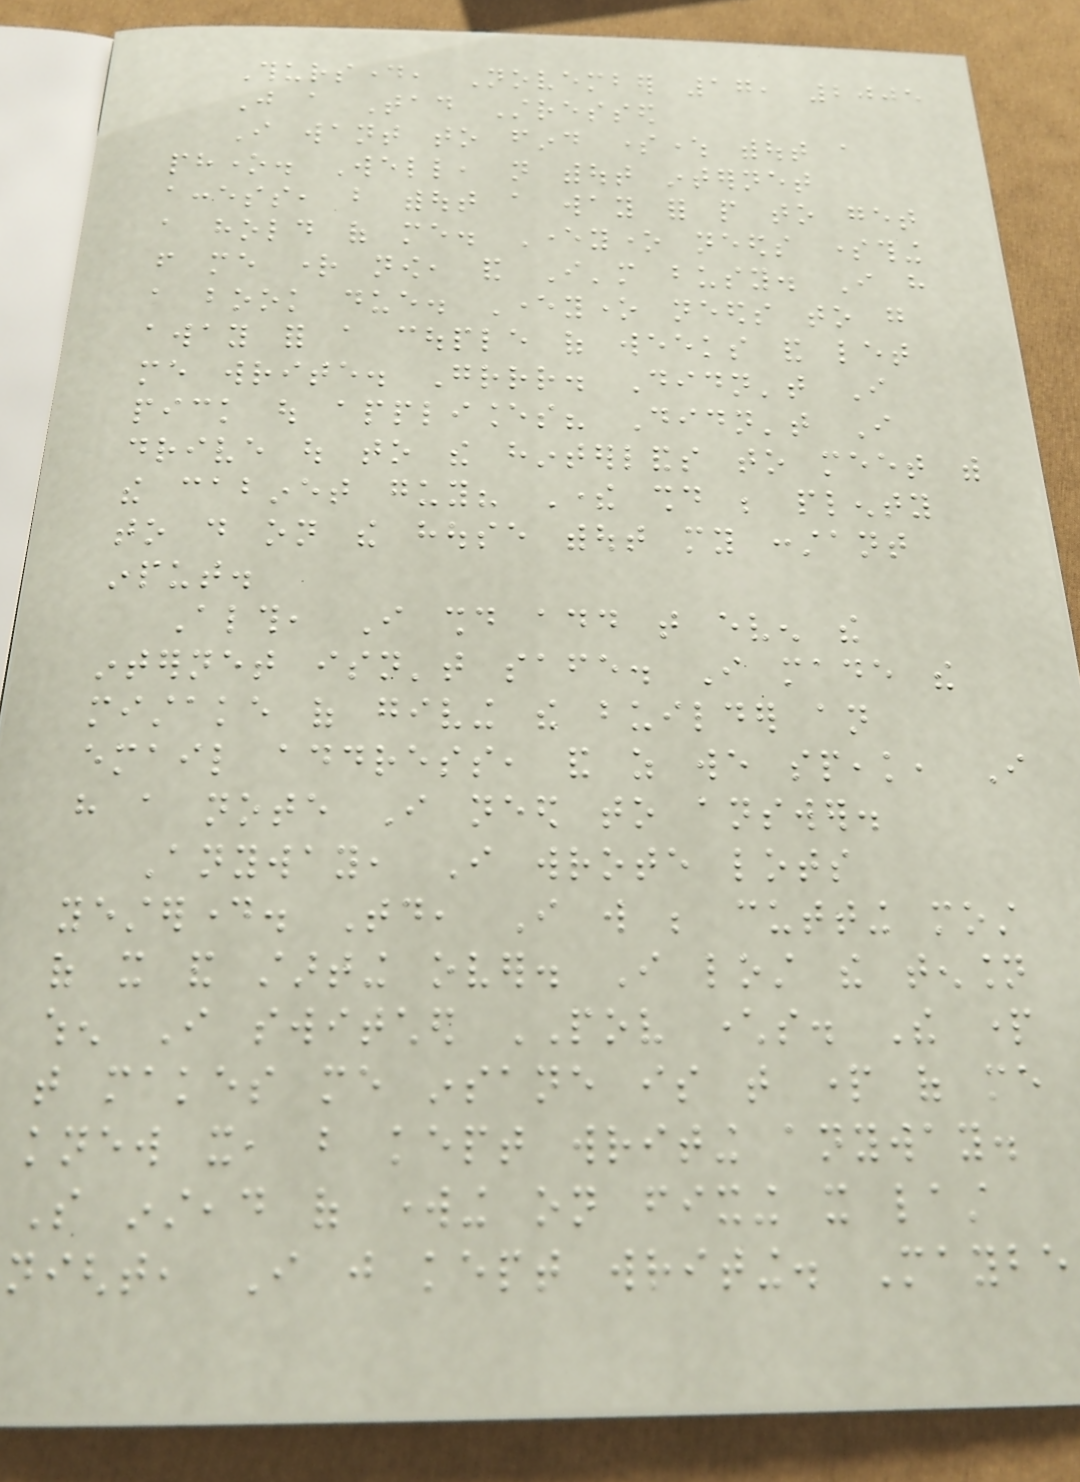Thursday, November 17, 2005
Just a Tad Stressed
I want to find somewhere without a
phone. Well, not without internet
access, but without a way for people to get
a hold of me. Everyone needs something
from me right now, and I'm busy. I have
a book due. Everyone needs to go
away for a couple of weeks and let
me write. Grrr. Didn't I
pick out appliances? Didn't I
drive out to the hinterlands to meet with
the cabinet guy? There should be plenty
to do on the house without my constant
input.
Although, I should add that even the
internet isn't safe. I made the
mistake of giving the builder an
email address, and as we speak, I
have a note I need to answer.
Anyway, I wrote lots
yesterday. Today, I will be cutting most
of it and starting over. I lost the tension
when I switched POV characters. The part
that makes me insane is that part of me
knew it, but kept writing anyway.
So instead of working on fixing it last
night, I just kept writing. Maybe
